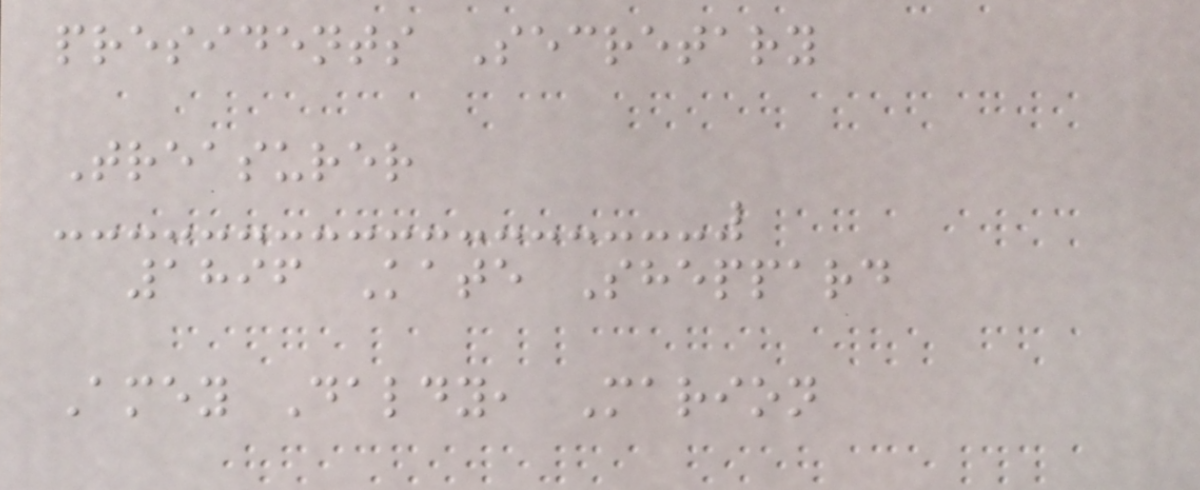presidents Secretary
Treasurer
1896 Kate Sheppard
Amey Daldy, Marion
